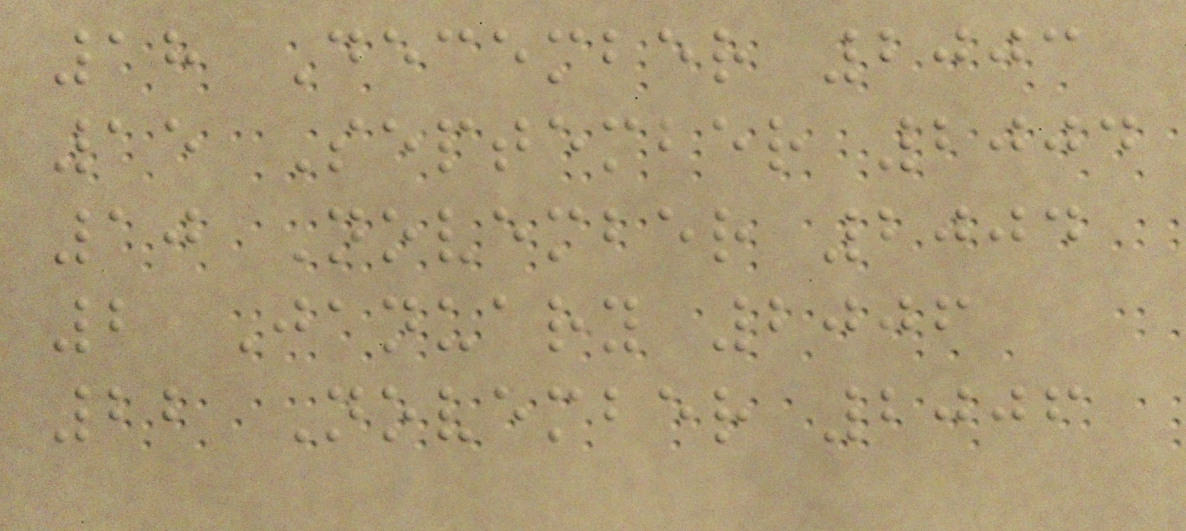18 December 2003
15 September 2004
10 November 2004
2 January 2006
22 November 2006
